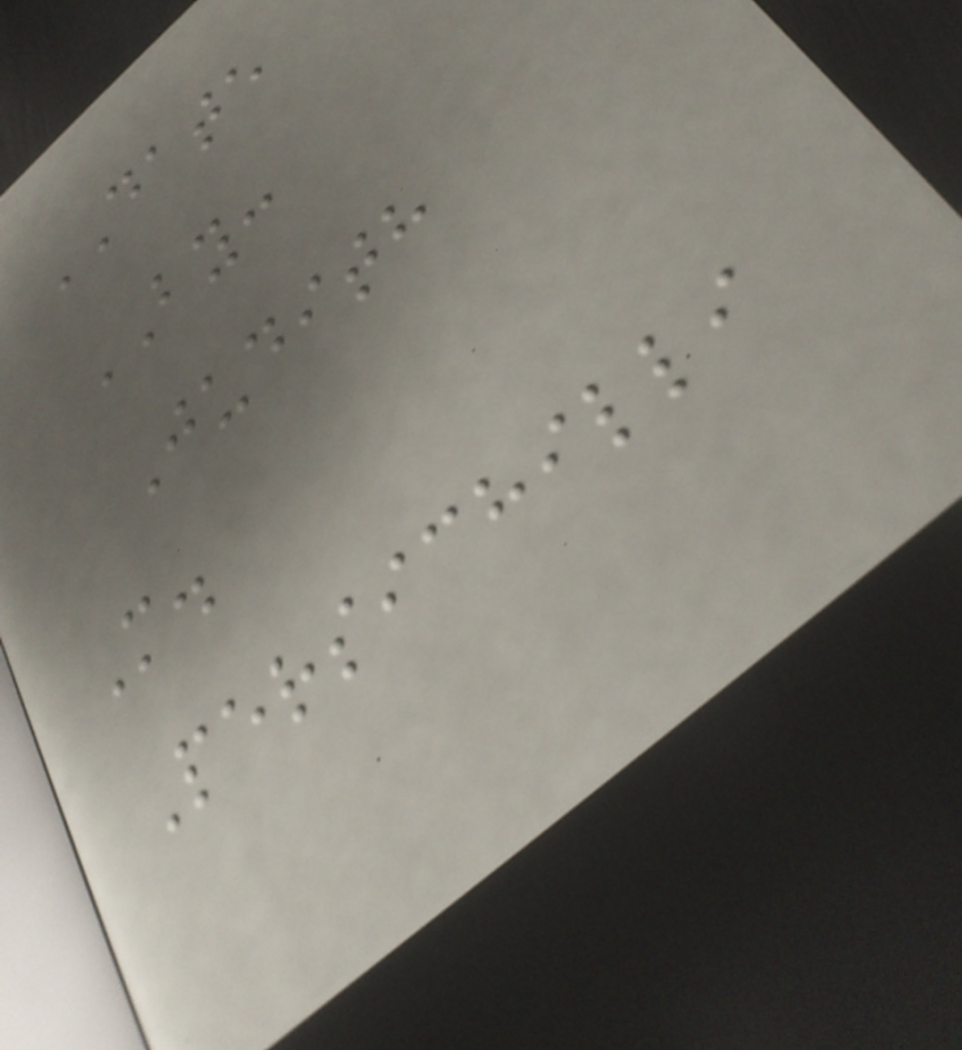DATE
BY:
Judith
M.
Persichilli
